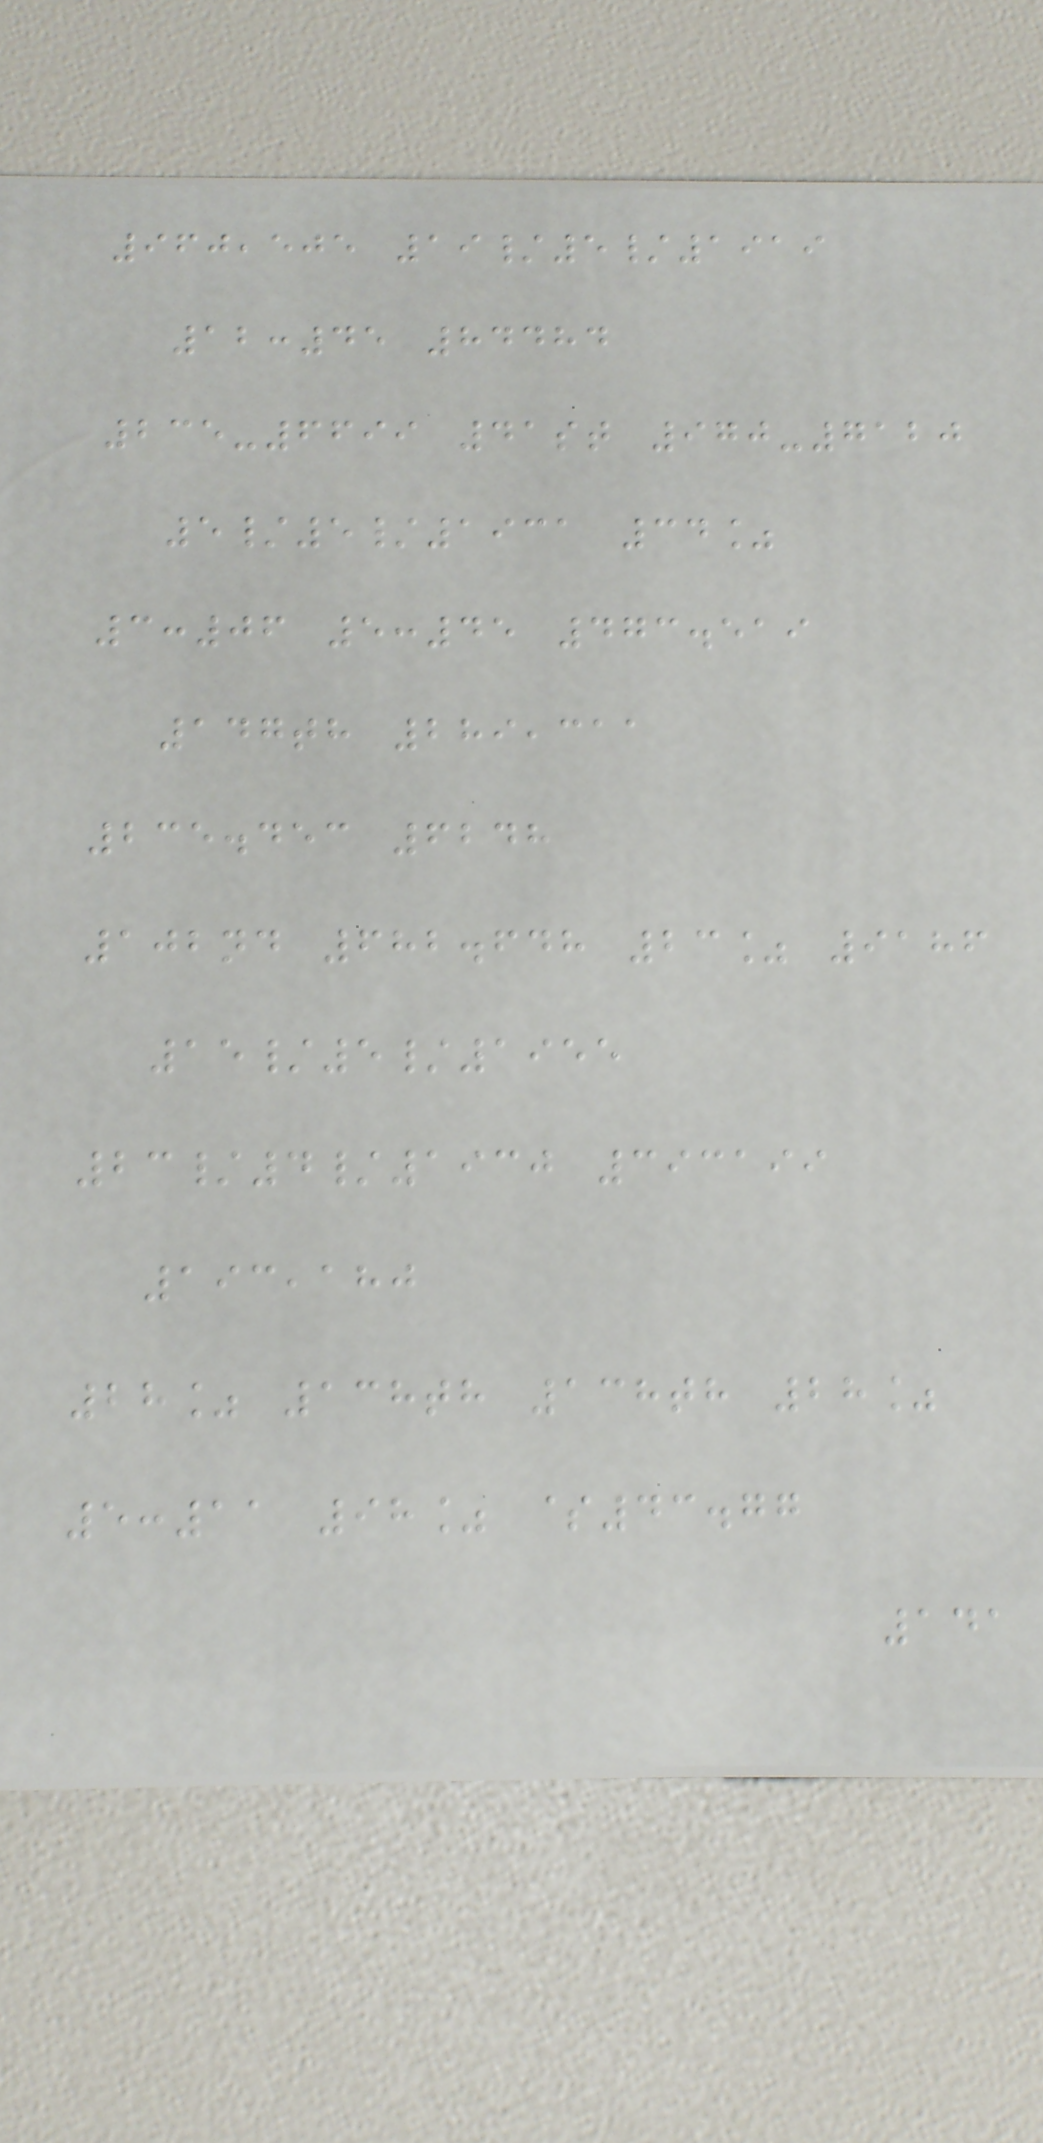960,505 19/5/1919
12:45 84484
235-6699 41st 970-7120
5/5/1931 34%
3:06 5:45 473.519
147th 289,311
235.453 6248
102nd 682.648 23% 9186
15/5/1955
23/4/1930 393199
193,180
28% 138th 138th 28%
5:11 98% $43.77
141
